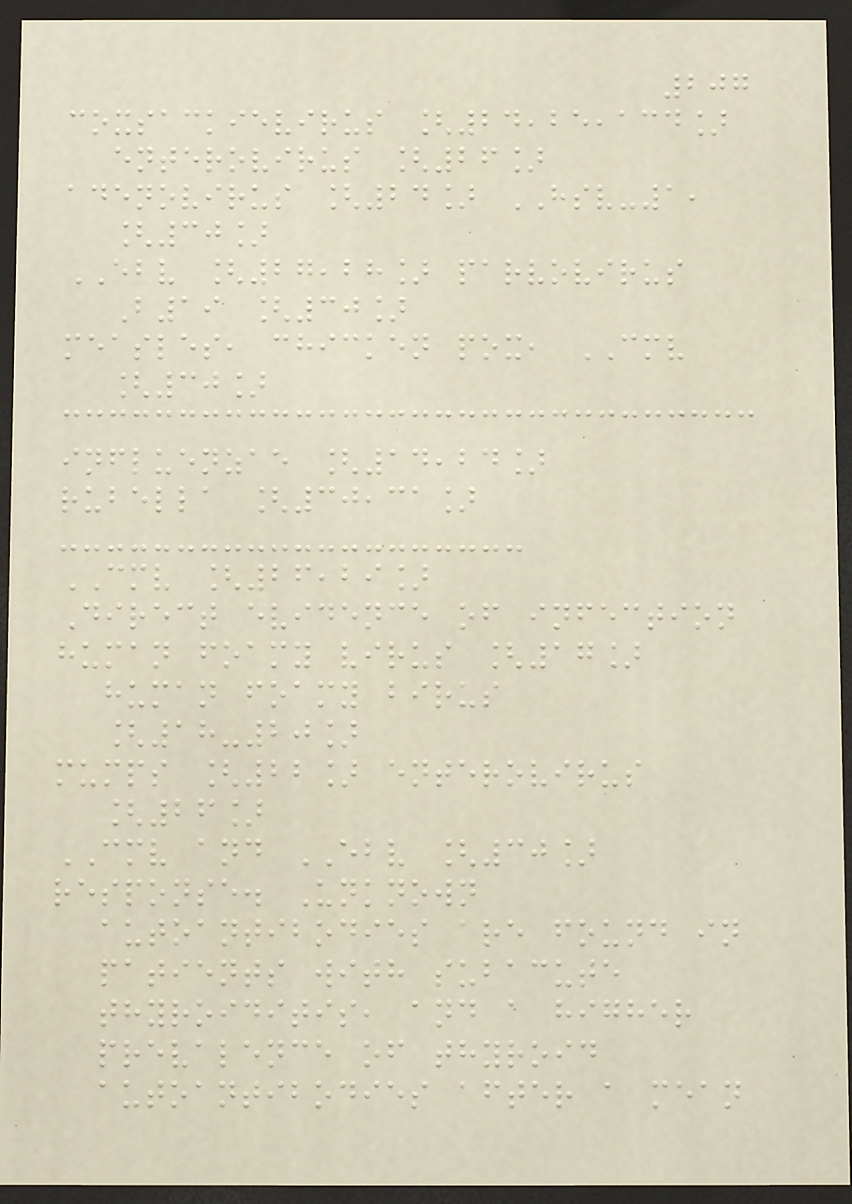207
coxsackievirus [24,25,134]
enterovirus [26]
adenovirus [24] HSV-1,
[30]
EBV [27,28] parvovirus
B19 [30]
measles, chicken pox, CMV
[30]
influenzae [14,24]
rubella [30,31]
CMV [26,29]
Direct evidence of infection
human foamy virus [17]
human foamy birus
[18-20]
mumps [22] enterovirus
[26]
CMV and EBV [30]
response. Unknown
autoantibodies are found in
patients with subacute
thyroiditis, and a higher
prevalence of thyroid
autoantibodies after a mean
